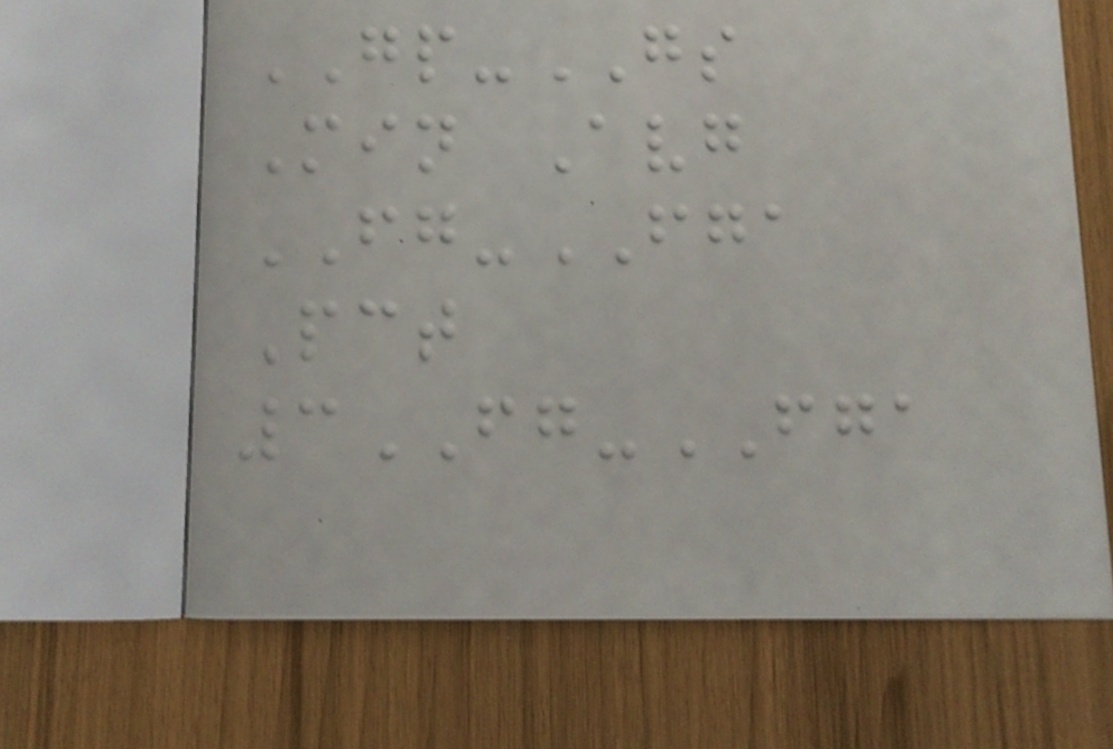GP-GS
Min Avg
FG-FGA
Pct
3FG-FGA
